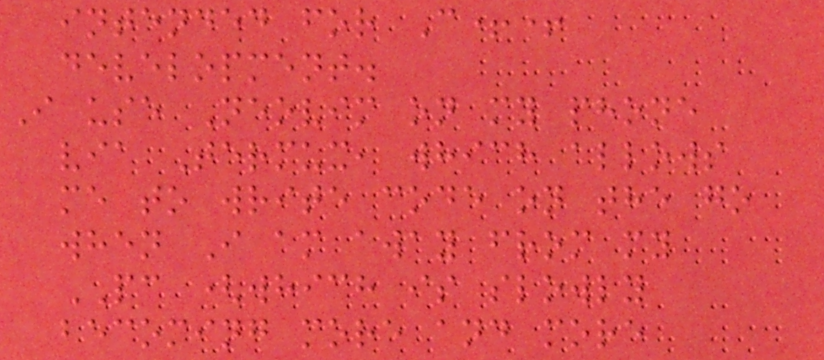intended for C++
development.
I use Neovim on my phone
via Termux, which allows
me to write code on the go
when I am away from my
PC (which is slowly
becoming more and more
